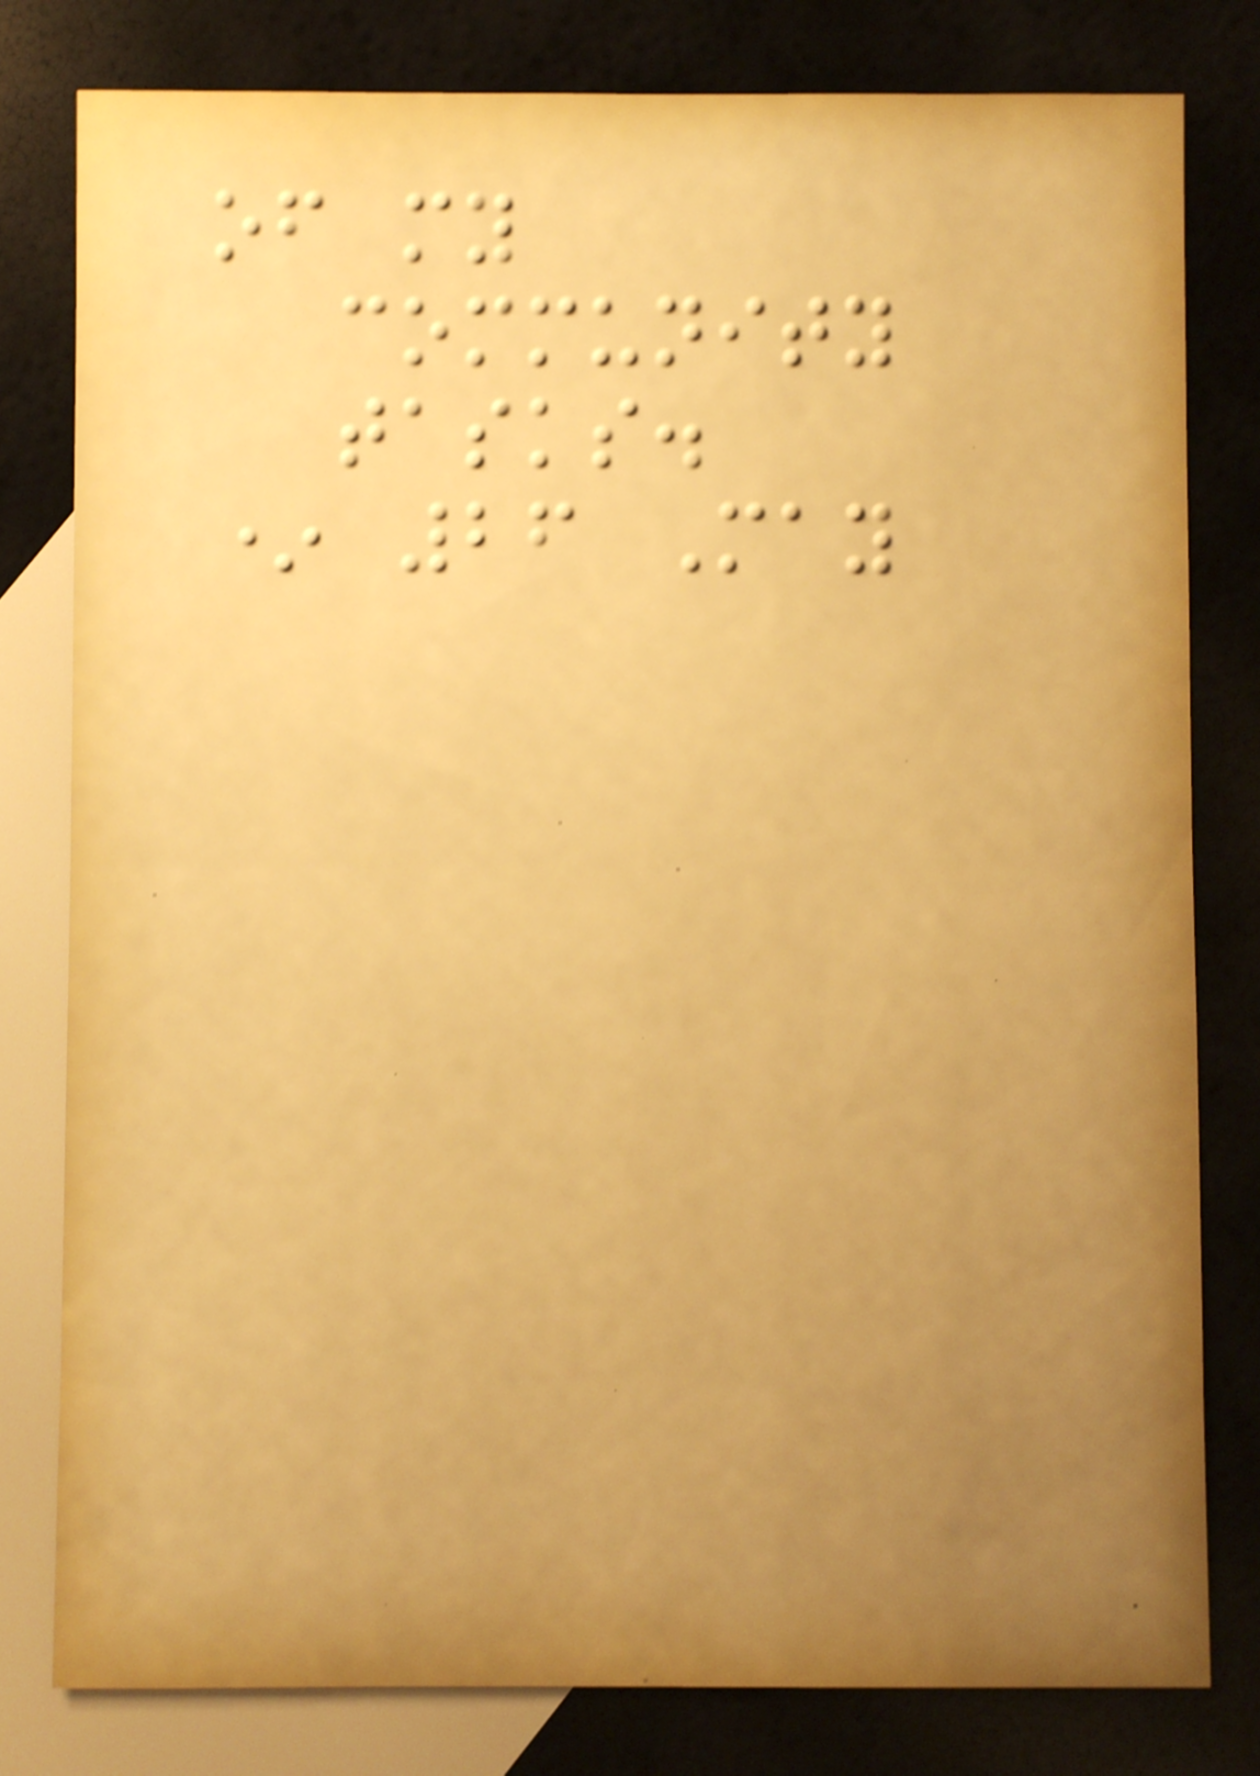of my
community
tasks.
* 26 May
